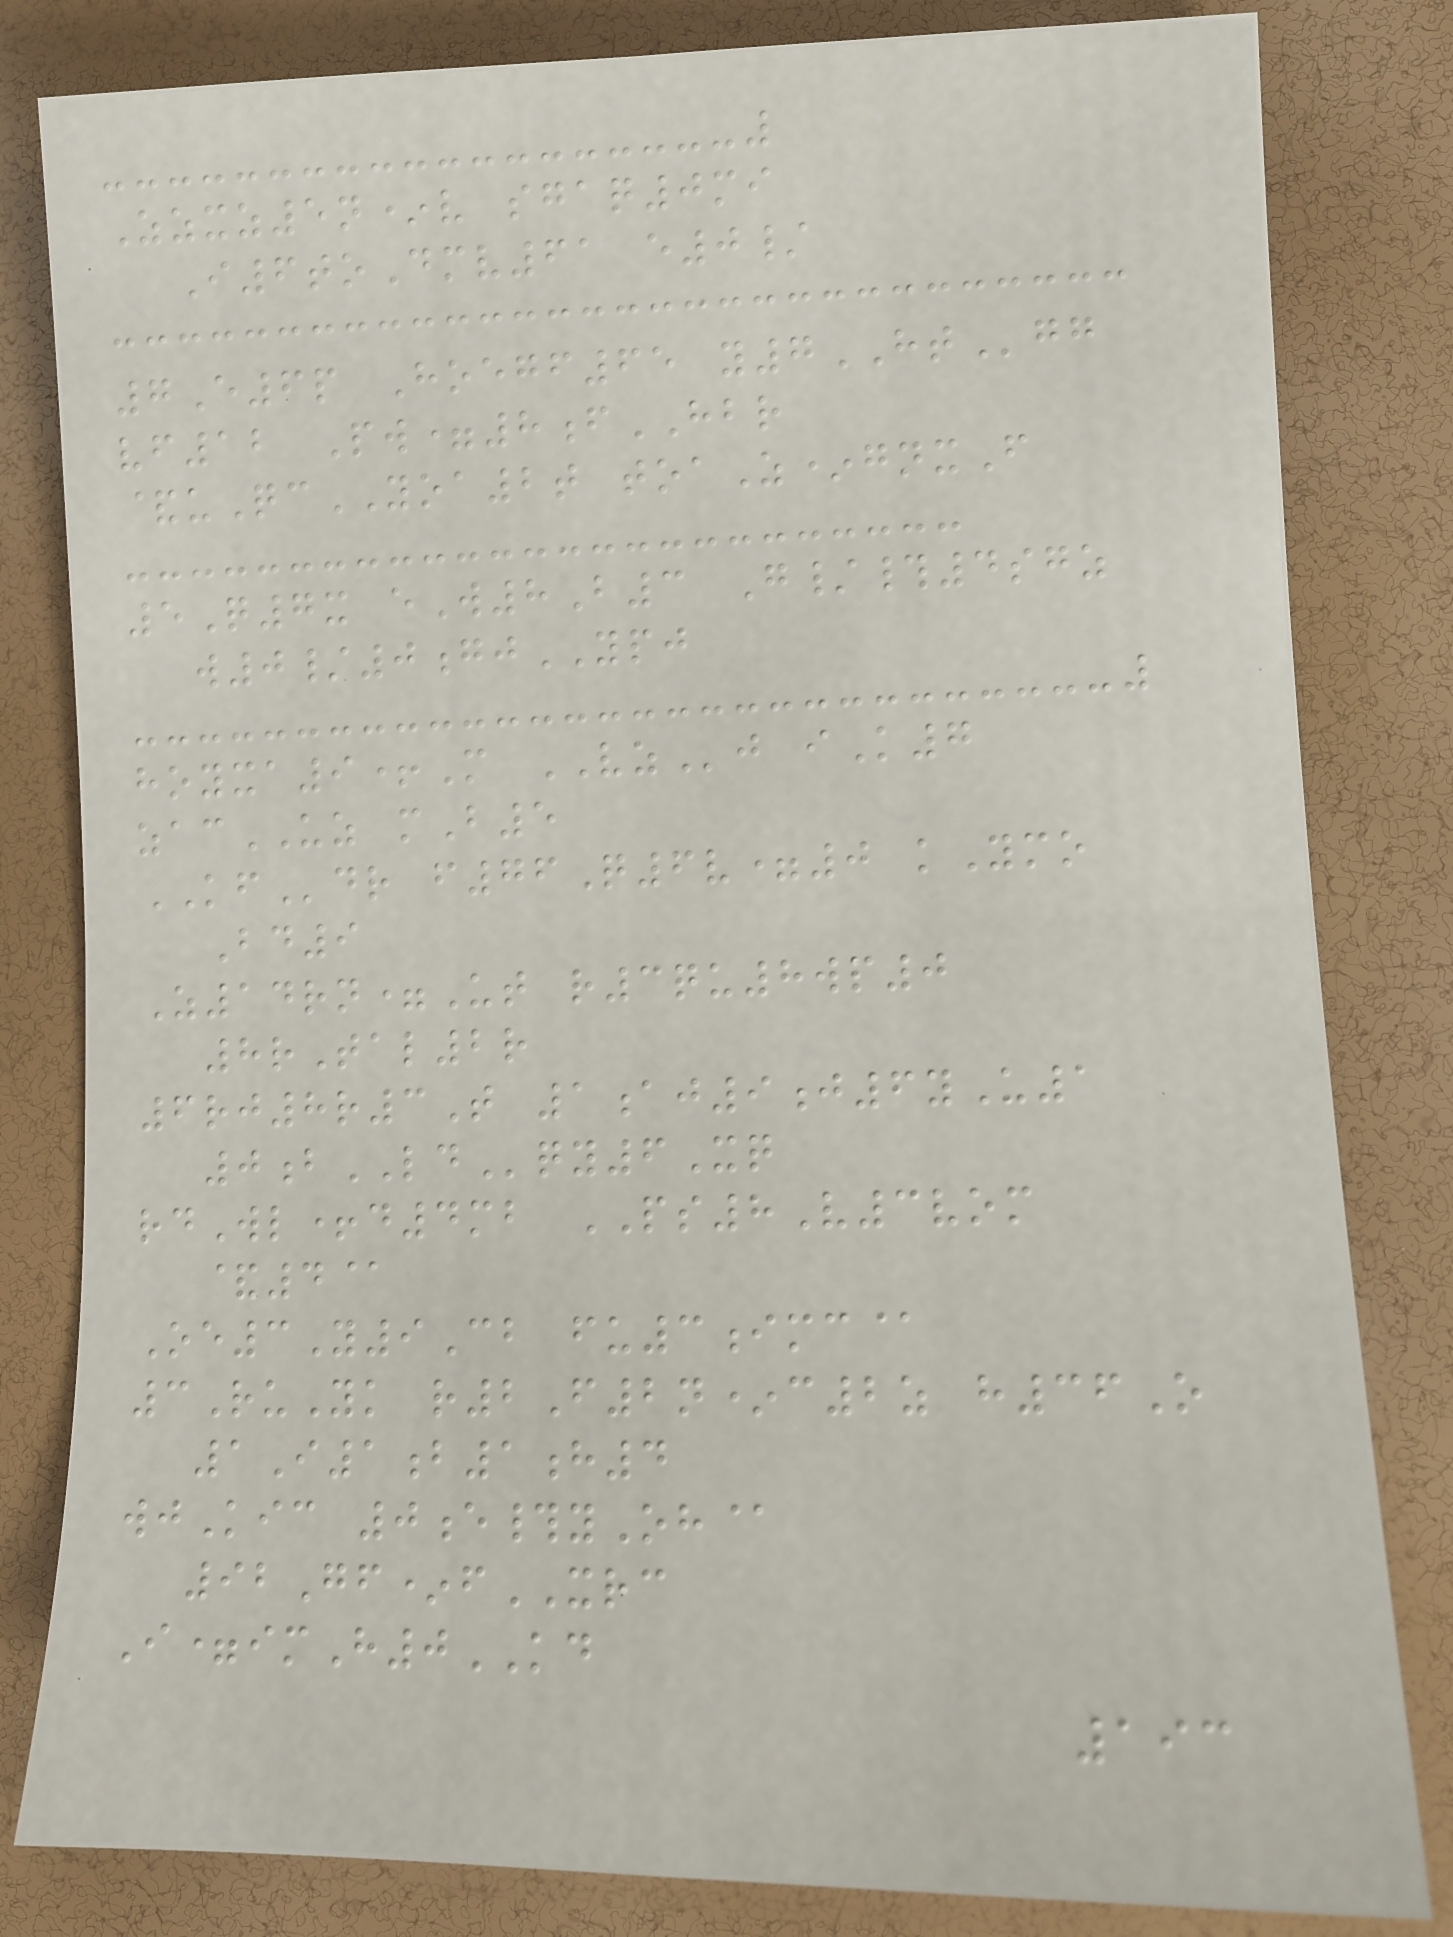Zzxz5n*v sgaq0mi
I6toDmv61 e0/
7E6p Hoegf65 y7HTgg
vf12 Pw=8fHBR
&uQcYOA2t toaZ*gnxF
5Q7x eW8B3 G/#4sgz
w0/0gjYPJ
hoyxa9+M VZj iK7
zacUZ mB5
KFdr f76Q6v=0 kYmo
Bd9
Z14rn=Ut r3qu8wp0
8rTal2r
6rj8r3T 1aj9j6yU1
0bLDqy6Xq
rdWl+d4mb PS8V3vom
&4@
Oe3Y9Cb fu3imc@
3RuYk r2F2n*c2z h36O
1I1b1h4
wjKic 0e#yOh@
92Gf*fXRC
I=imH0KD
193
